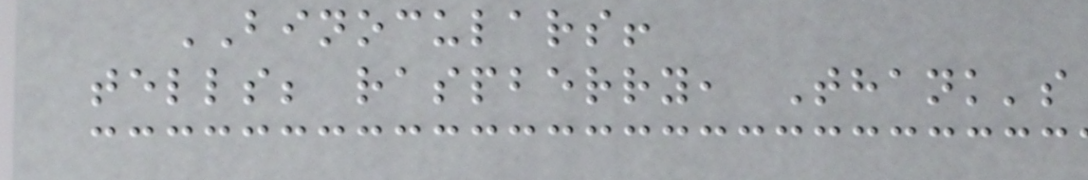BINOCULARS!
tells; raspberry, Thank's
